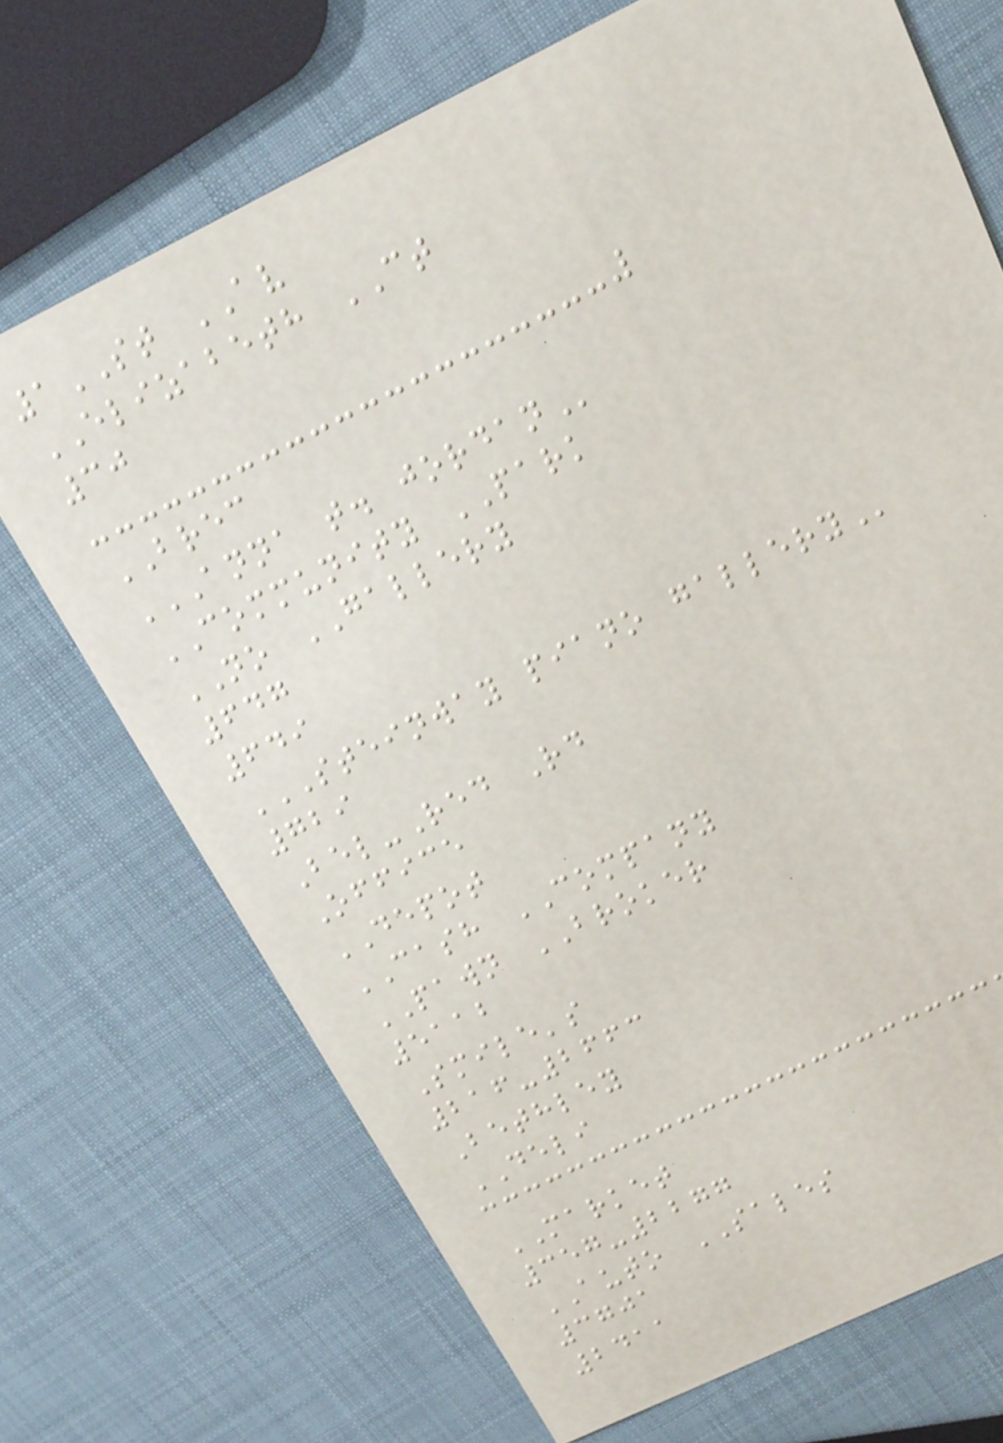1ST AV
ELIZABETH CT
30
BREC
ANNA T. JORDAN
COMMUNITY PARK
NO GALLERY
647
649
STEINWAY PIANO GALLERY
729
Bel-Red Rd
Office
DEPOT
CASH COMPANY
PAWN BROKER
5112
Smile's
216-2663
Bethley
DELI
MARKET
357-2277
AUTO SALES
3701
2411
